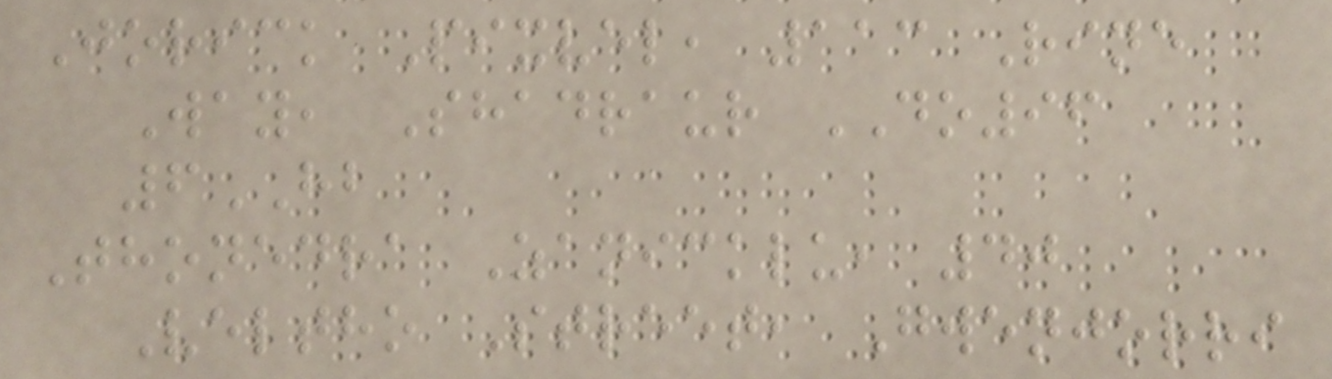Jorick Pixvel, 113 Rine
Way, Shadraur DO96
6HB
Thonedra Zanicklu, 40
Veltho Street, Gwenjorri
